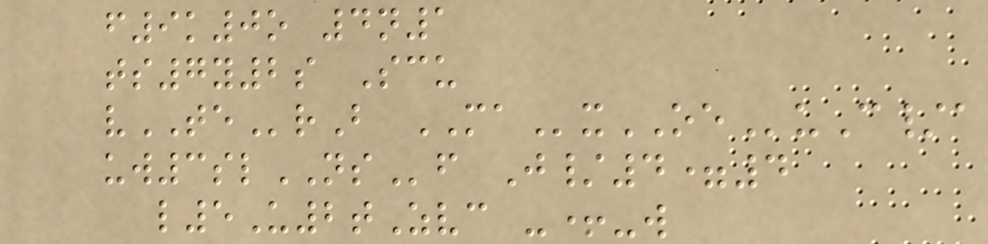f9k0o 4n1
ts7y2s Scu
vTErB MAxOEuC/a
uw3slNSf J/4=4
l5U2tZvc -+-w
